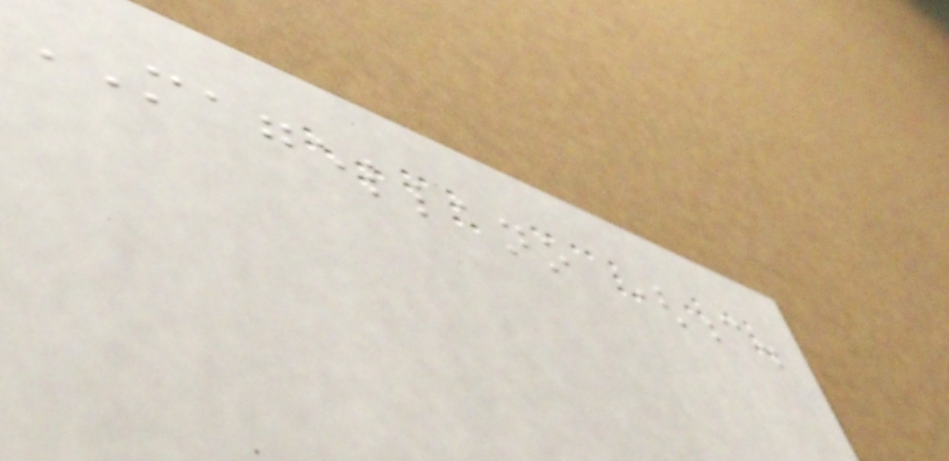MAGELLANO (c.
